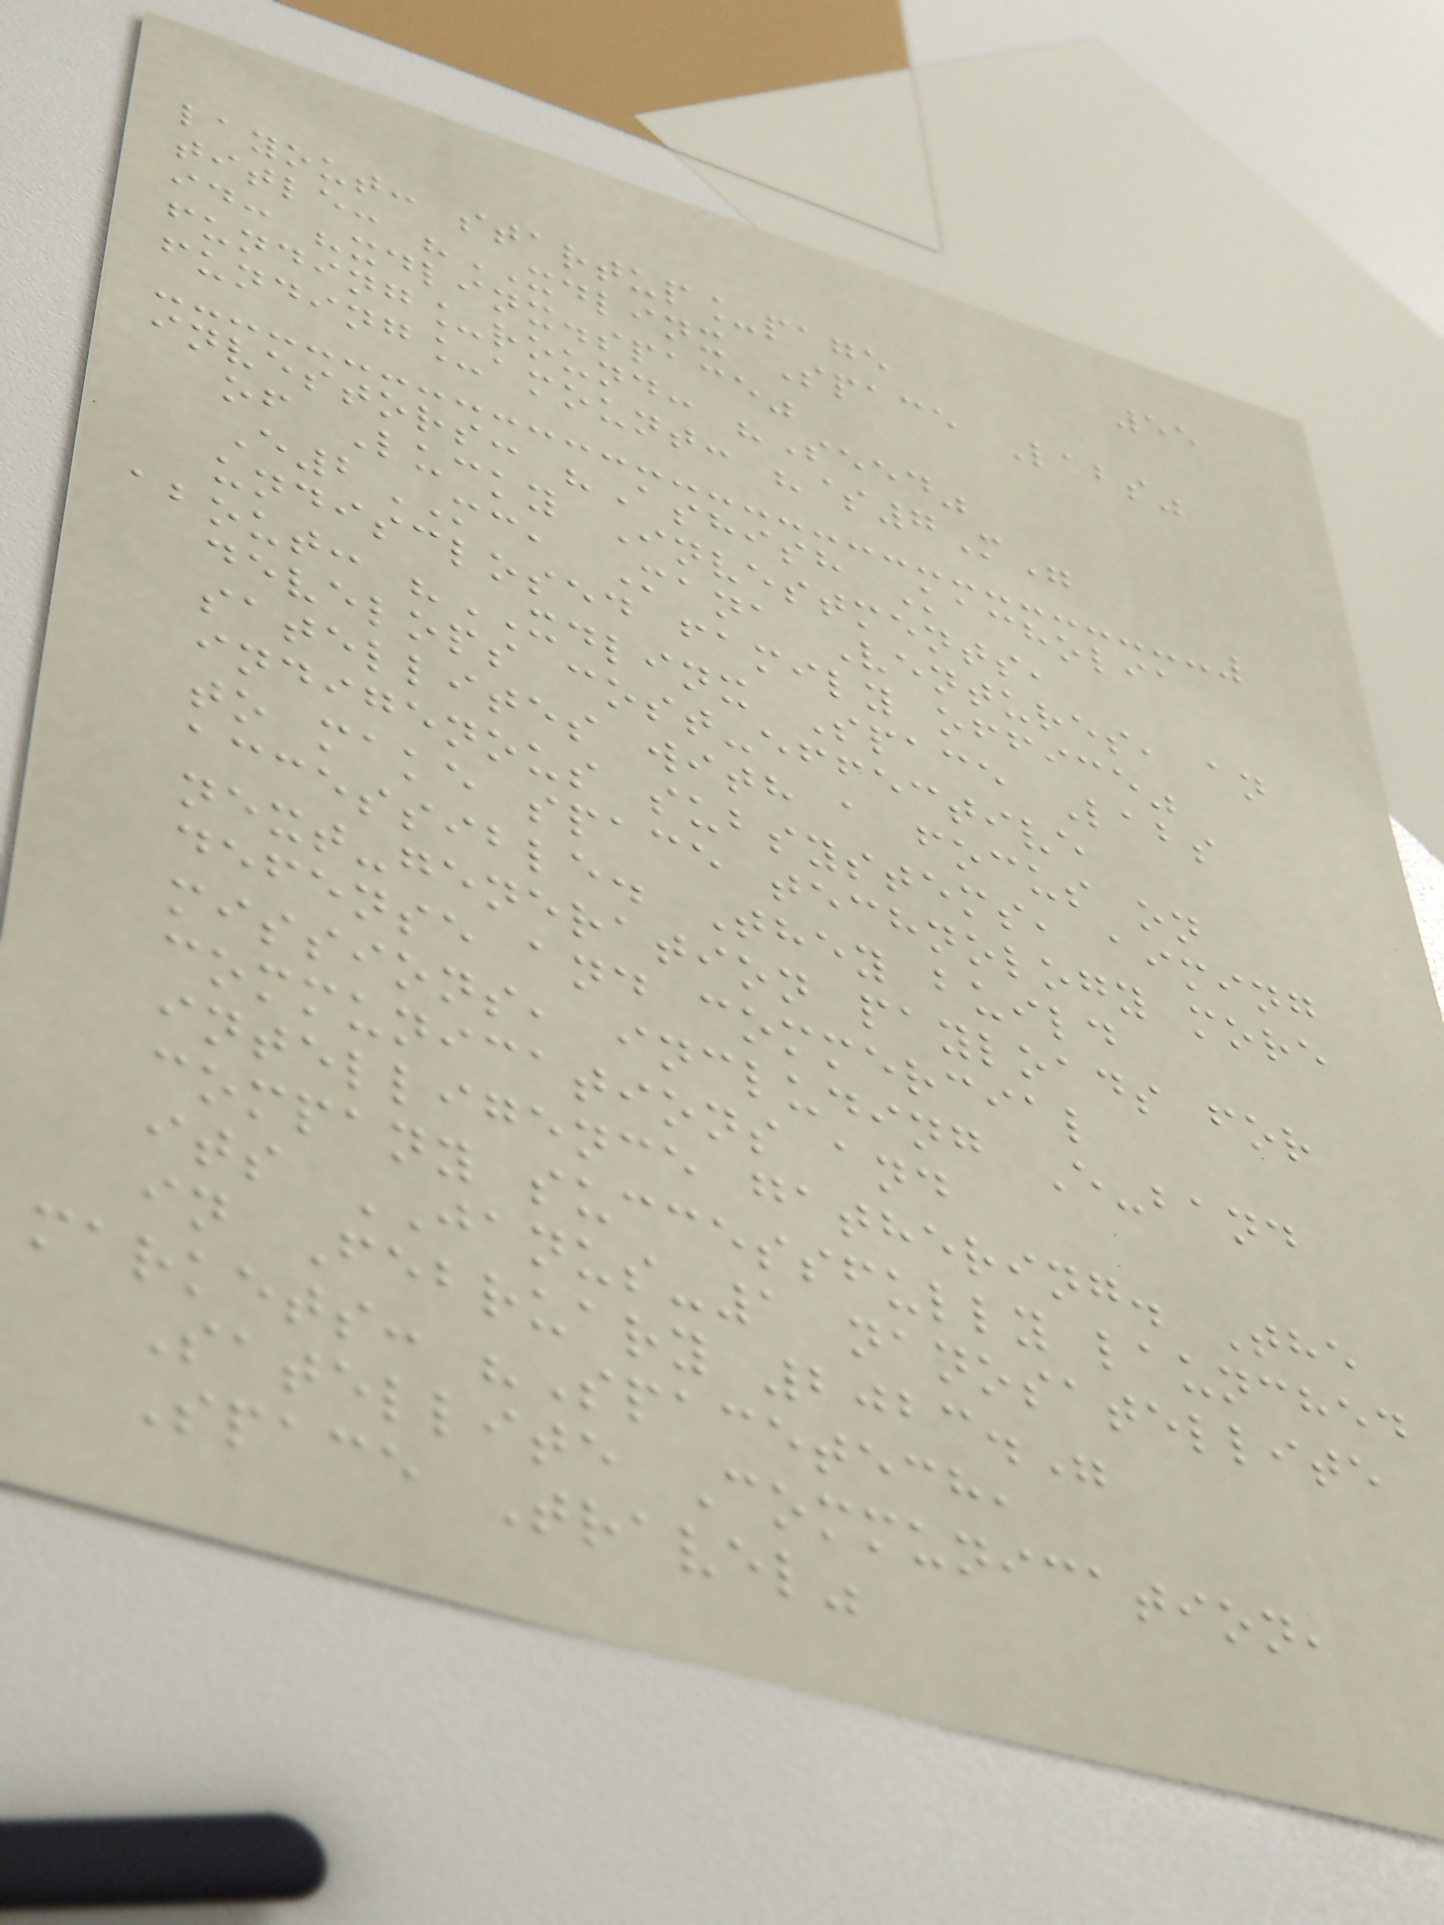55
layout: startup_page
title: "XDLINX Space Labs"
id: "xdlinx.space"
funding_round: "Seed"
funding_amount: "$7M"
investors: "Ashish Kacholia
of Lucky Investments,
E2MC, Mana Ventures, an
undisclosed family office"
about: "XDLINX Space Labs
develops cost-effective
satellites with a focus on
indigenous subsystems, aiming
to make space technology more
accessible. They build
next-generation payloads for
defense and commercial
missions, including E-band
communications and
intelligence gathering. The
company successfully launched
its JANUS-1 nanosatellite
in February 2023."
markets: "Spacetech,
Satellite Communication,
Space Travel"
